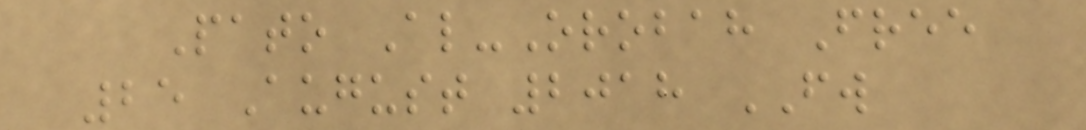Pato Al-Orobah Free
25 August 2018 FW
